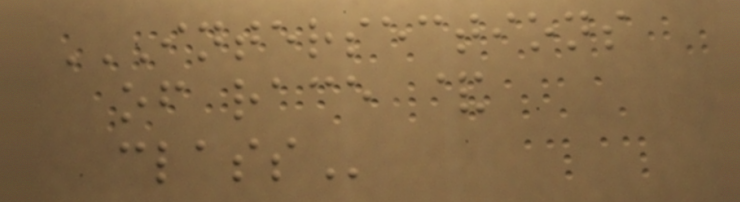INTERSECTIONS
OF RACE &
CLASS
